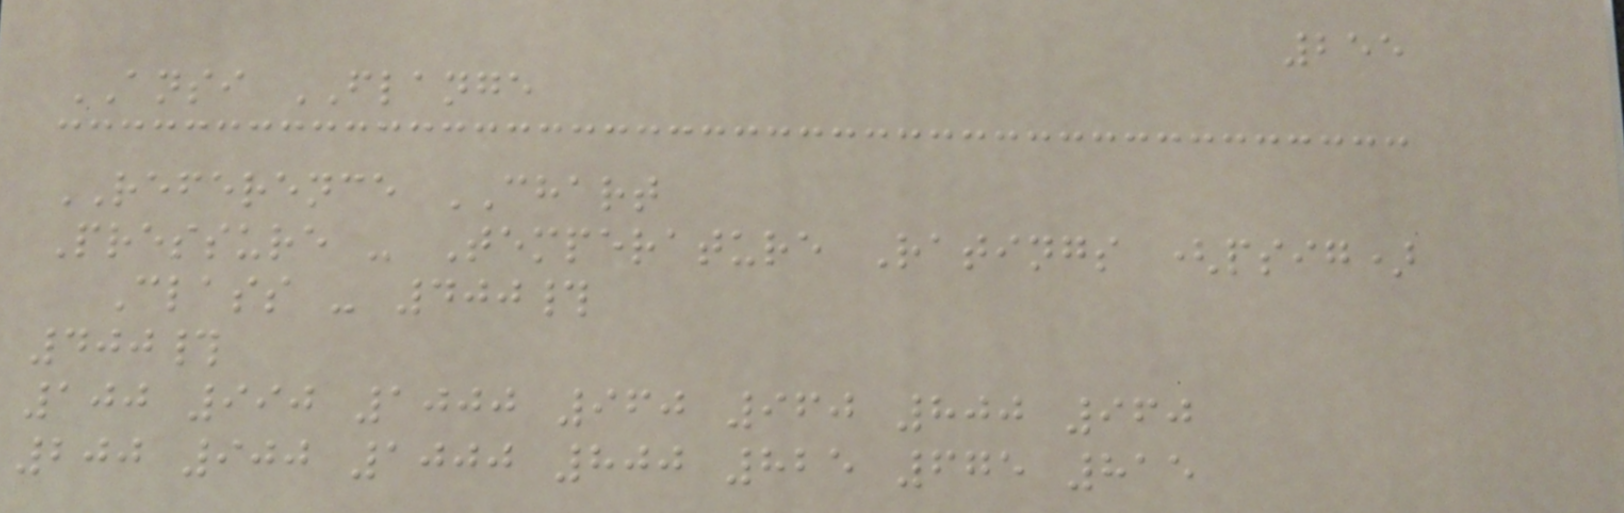255
ANSI FLANGE
REFERENCE CHART
Pressure - Temperature Ratings (psig)
Class - 400#
400#
100 990 1000 960 960 800 960
200 900 1000 800 825 675 815
